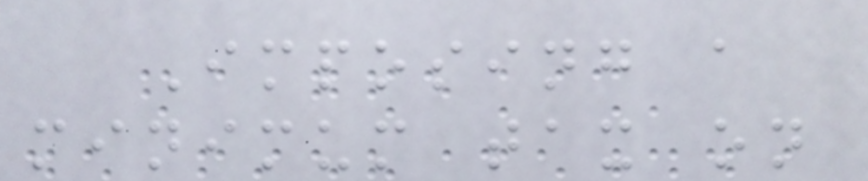Imposing a
minimum tax on
